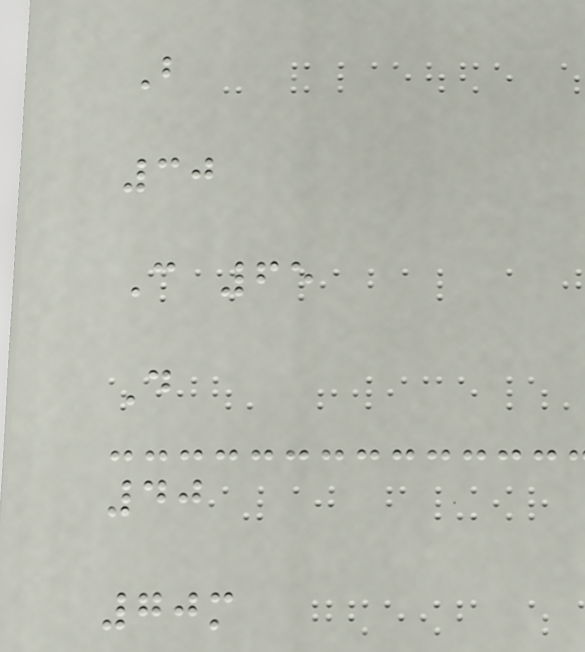B
30
C 65
D
40
70m
